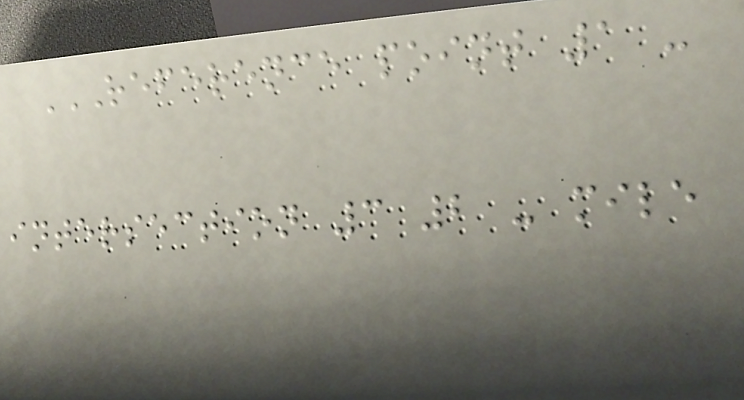REFERENCE POINT 1 -
INTERSECTION 3 2 - MILE
